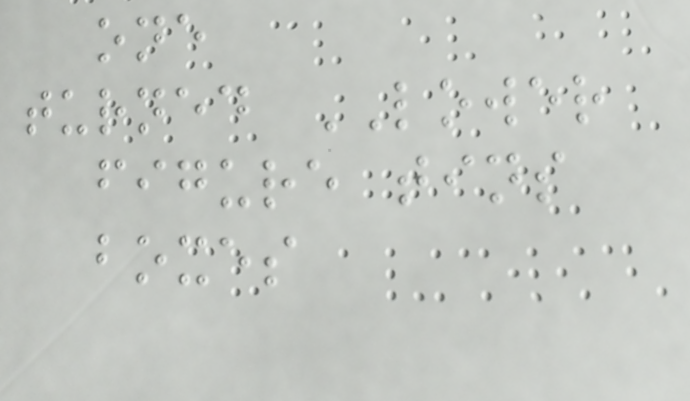one
turned LOWER
figure tins
boxes
